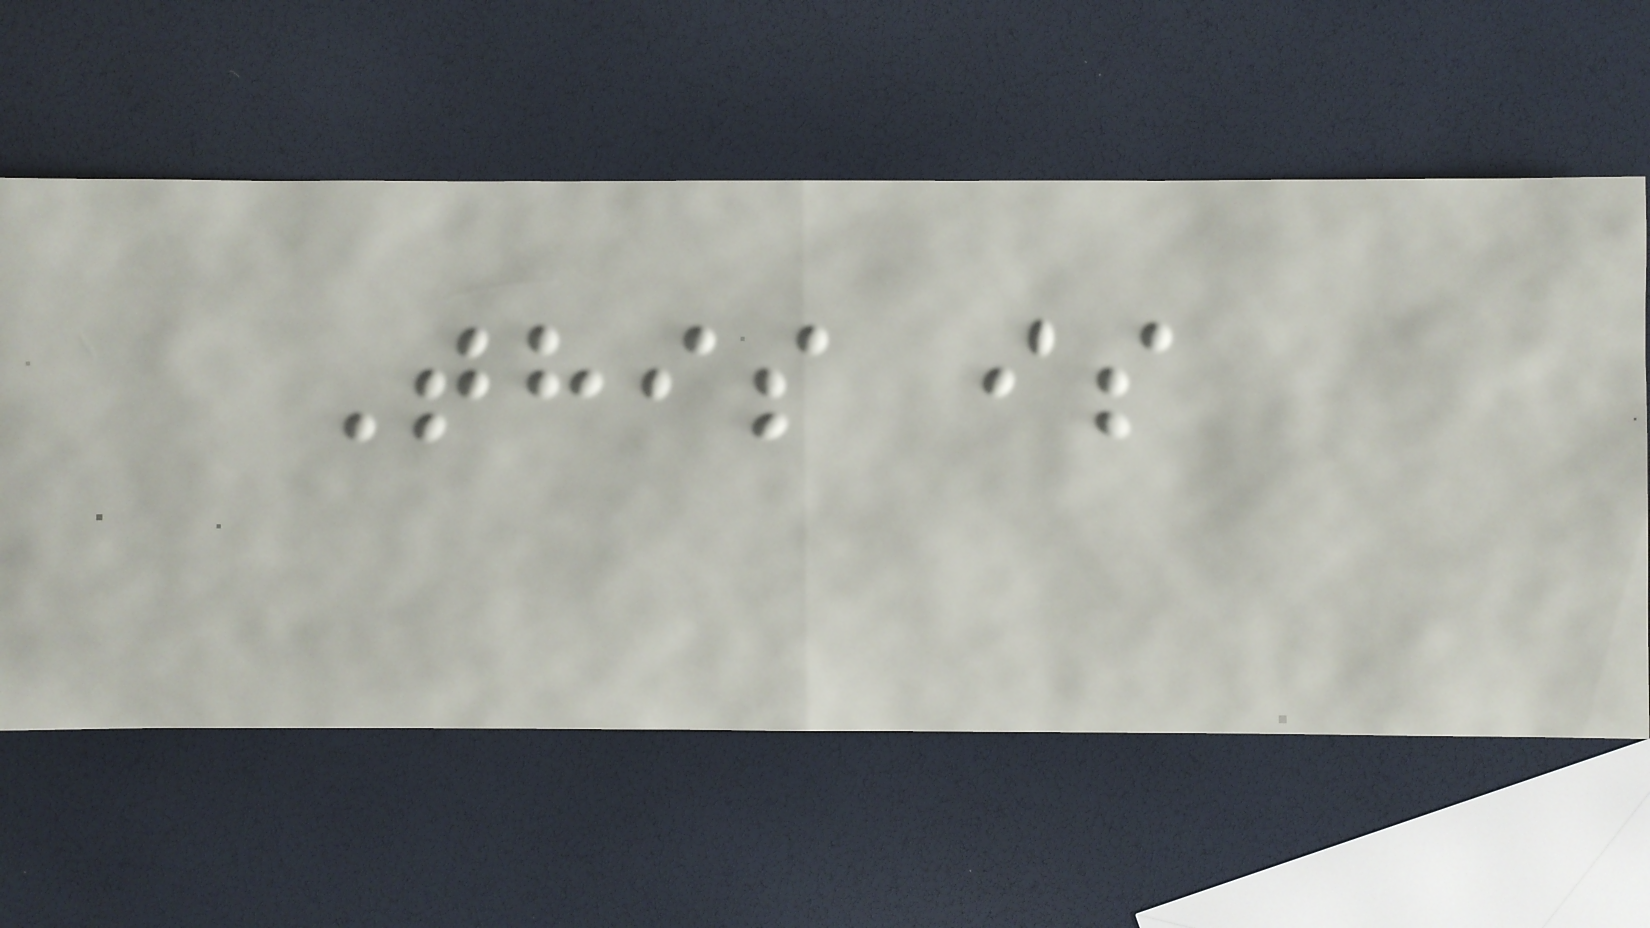This is
